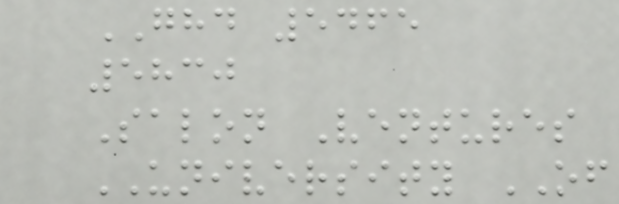GHD 5465
5830
Salon Ventures
UNIVERSITY OF
